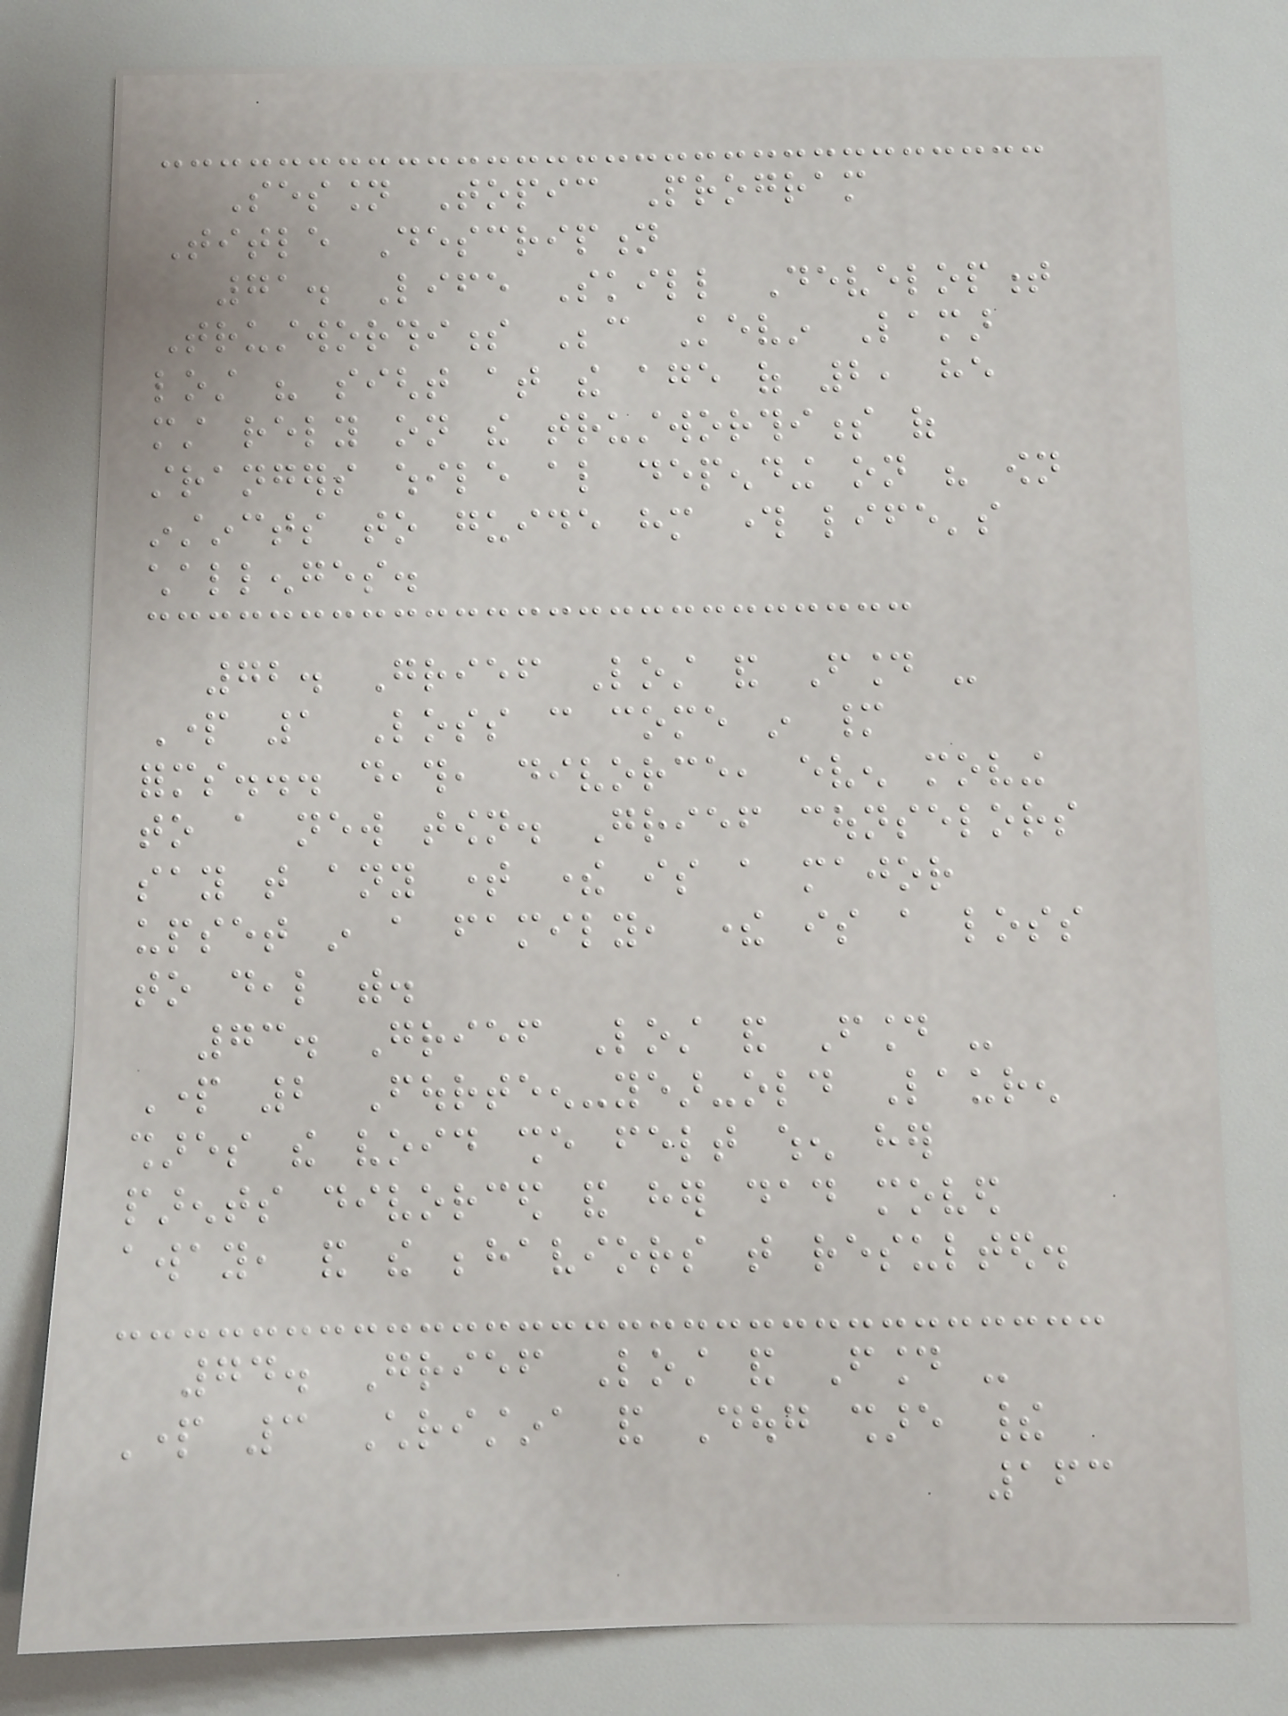Session Topic Program
Title Description
71. Life Skill Development
Trustworthiness Because Kevin Lamar
lost his sight at the age of 2, he
must rely on the trustworthiness of
strangers while also depending on his own
instincts to guide him through life's
challenges.
72. Grief Lost and Found -
Part 1 Loss can come in many
forms... death, divorce, even moving
to a new town. Grief counselors
say that any time there is a major
upset in a family, there is a loss
to deal with.
73. Grief Lost and Found -
Part 2 Fourteen-year-old Lauren
shares the void she felt when her
parents divorced and her dad moved
away, and the behaviors that resulted.
74. Grief Lost and Found -
Part 3 Christina and Doug share their
163
